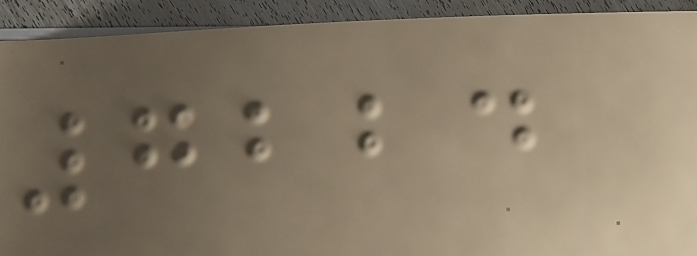7224
